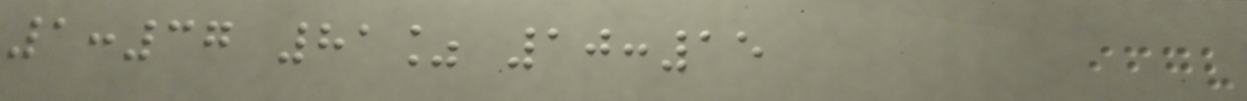1:37 81% 10:15
